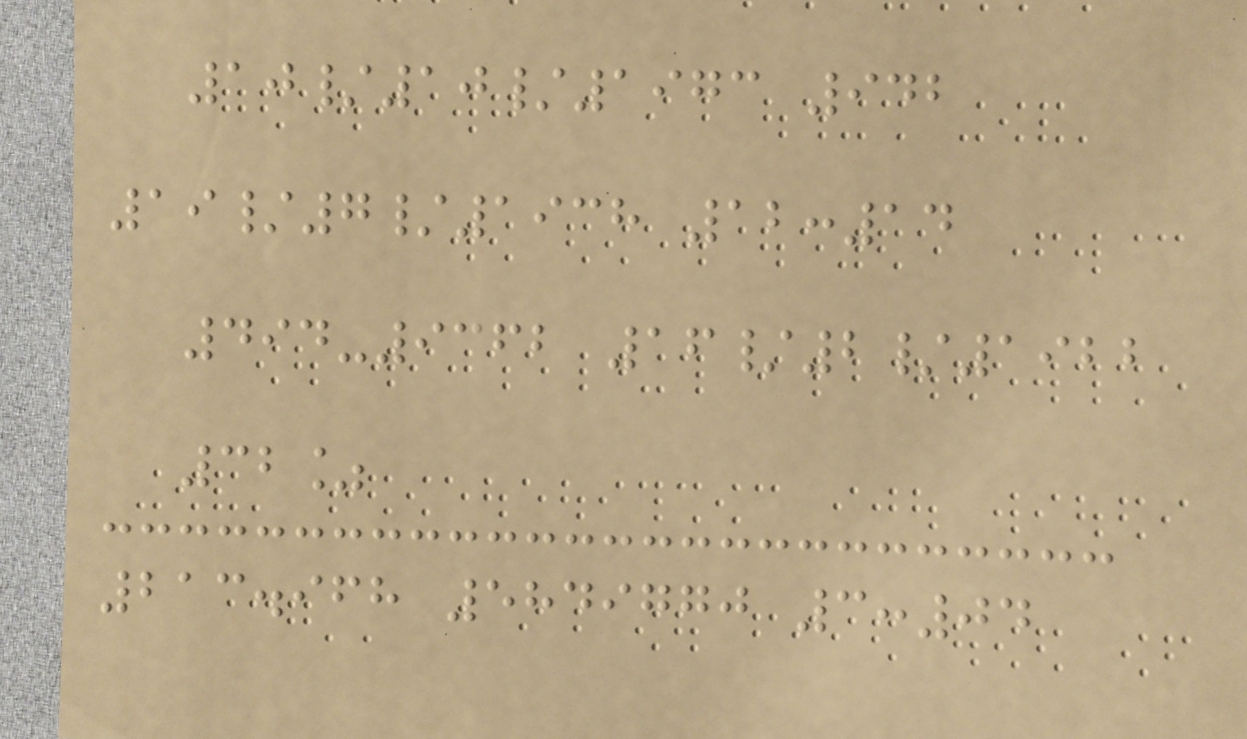10/10/1973 942
19/7/1938 12:14
494-9362 16/2/1922
32%
213.968 5849770 3:04
